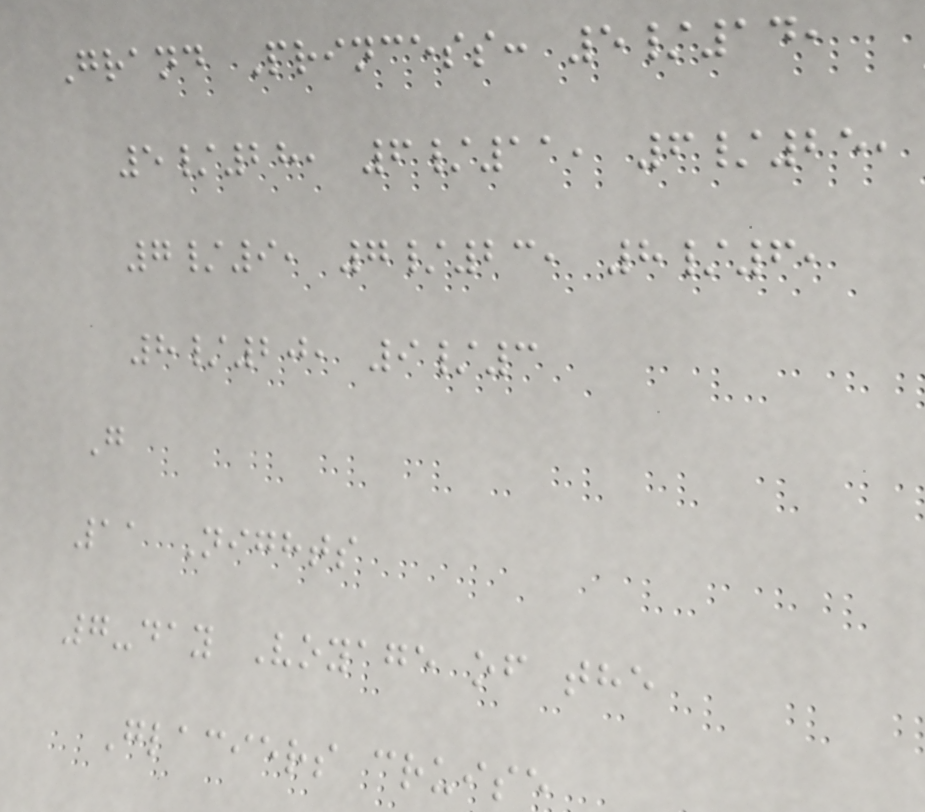Grand Princess: 5/14,
5/28, 6/11, 6/25,
7/9, 7/23, 8/6,
8/20, 9/3
G
11 Nights
7-day Voyage of the
Glaciers cruise
